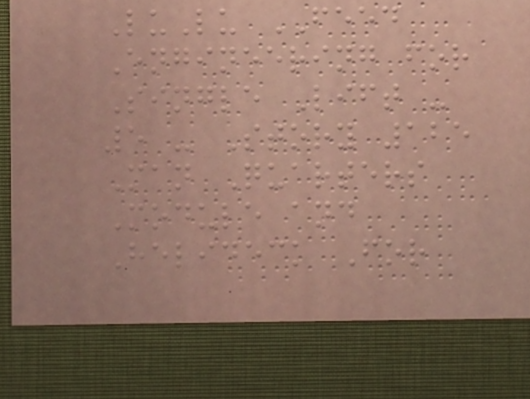LuLu FEED
Engineering for
Single Lift -
5 - Story 125
Man Quarters
Module and
Helideck For
